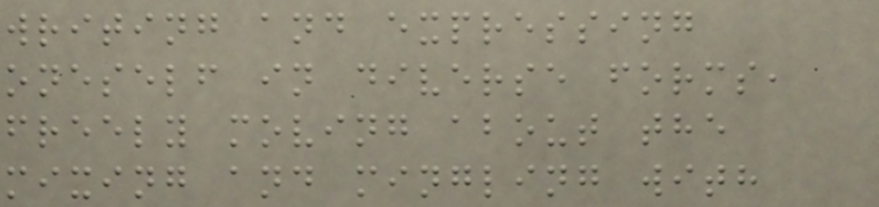writing and expressing
oneself in diverse forms,
freely moving about the
mixing and mingling with
